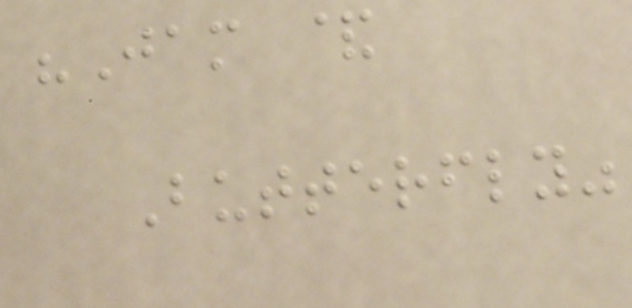"Jam &
Butterfly"
